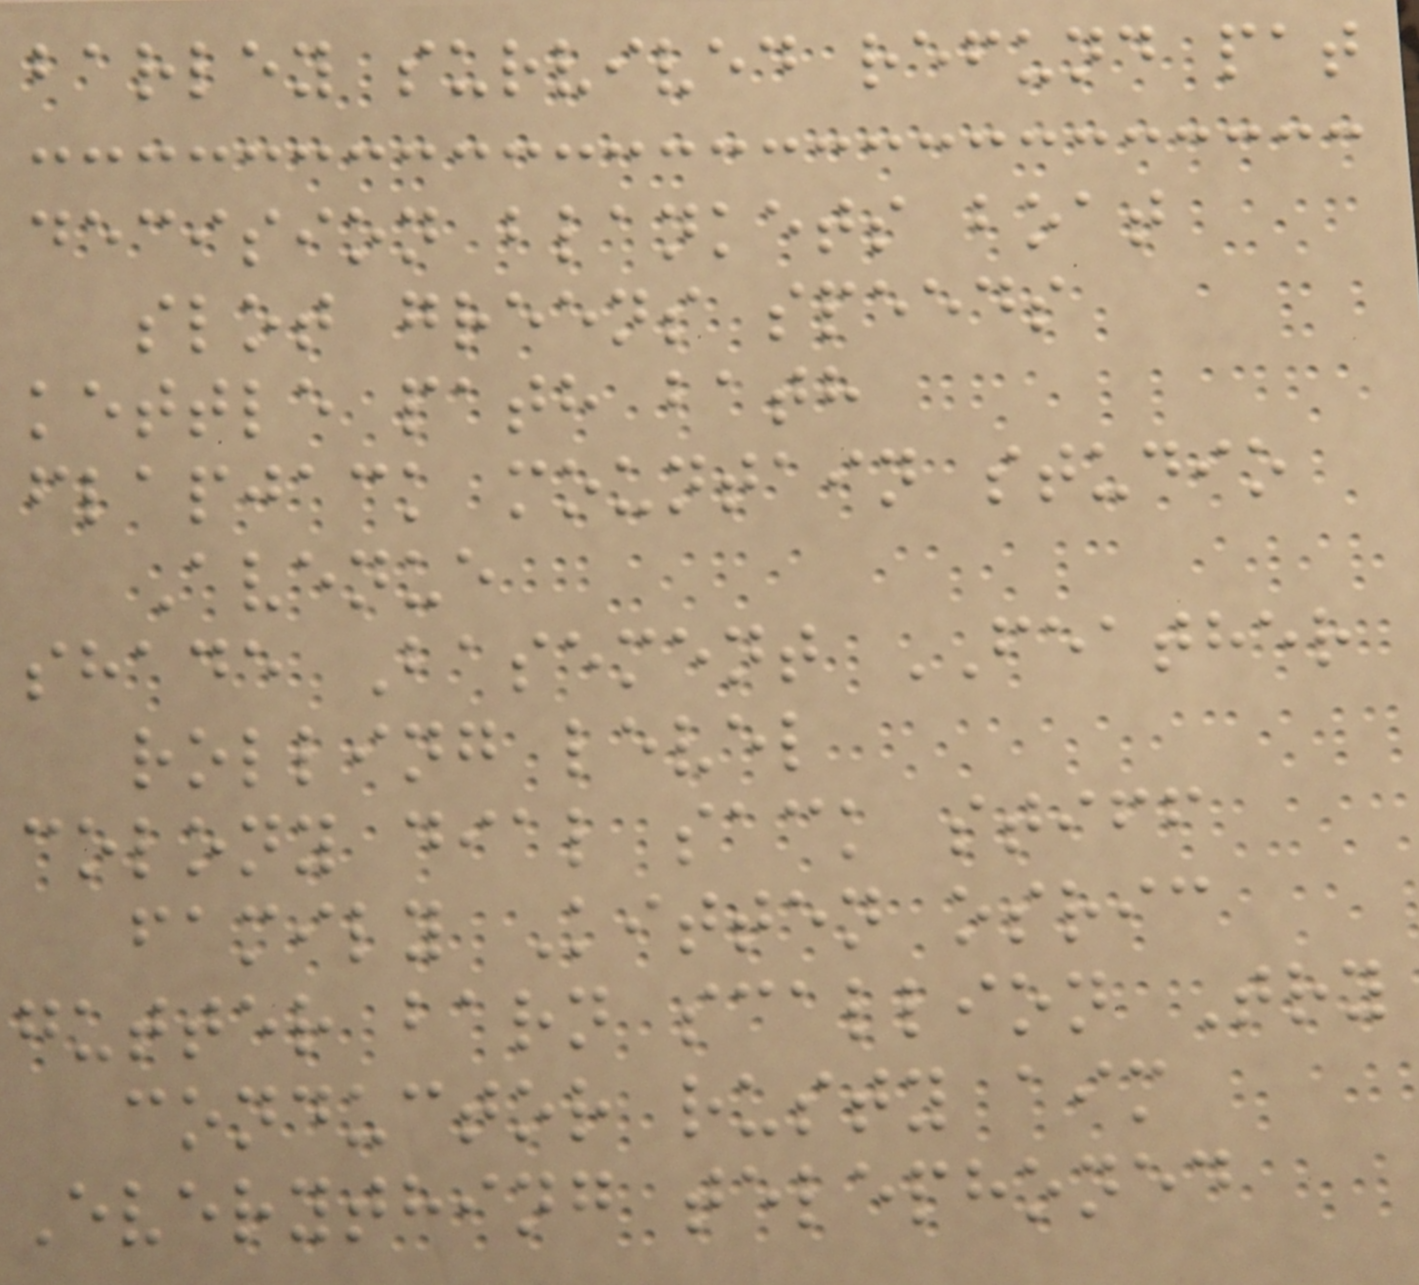barley survived refund pat
decision blankets boat
slot greens speeds
kettle path bath
flapjack mountain studio
Avenue
shade Basement FEATHER
rolling level
colony dial sack stiff
family Kitten osric
gutter barn scallion Try
conductor rusty aim
Everything telephoned
